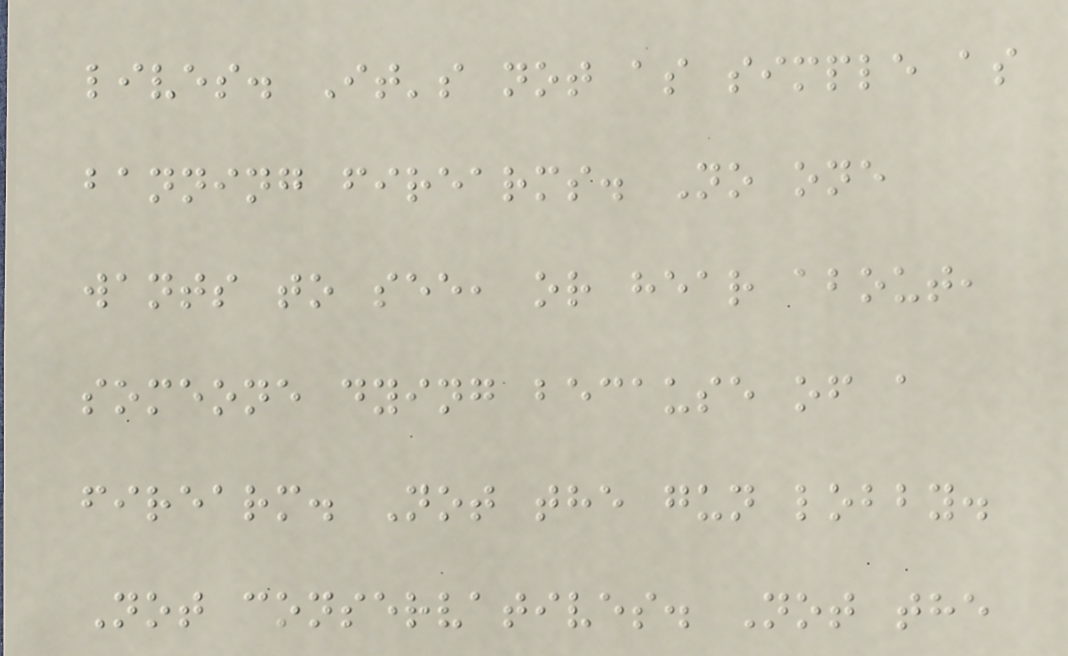lives. It's not as simple as
banning firearms. No one
wants to see, or hear about,
someone dying because of a
firearm. Not the gun lobby.
Not conservatives. Not the
